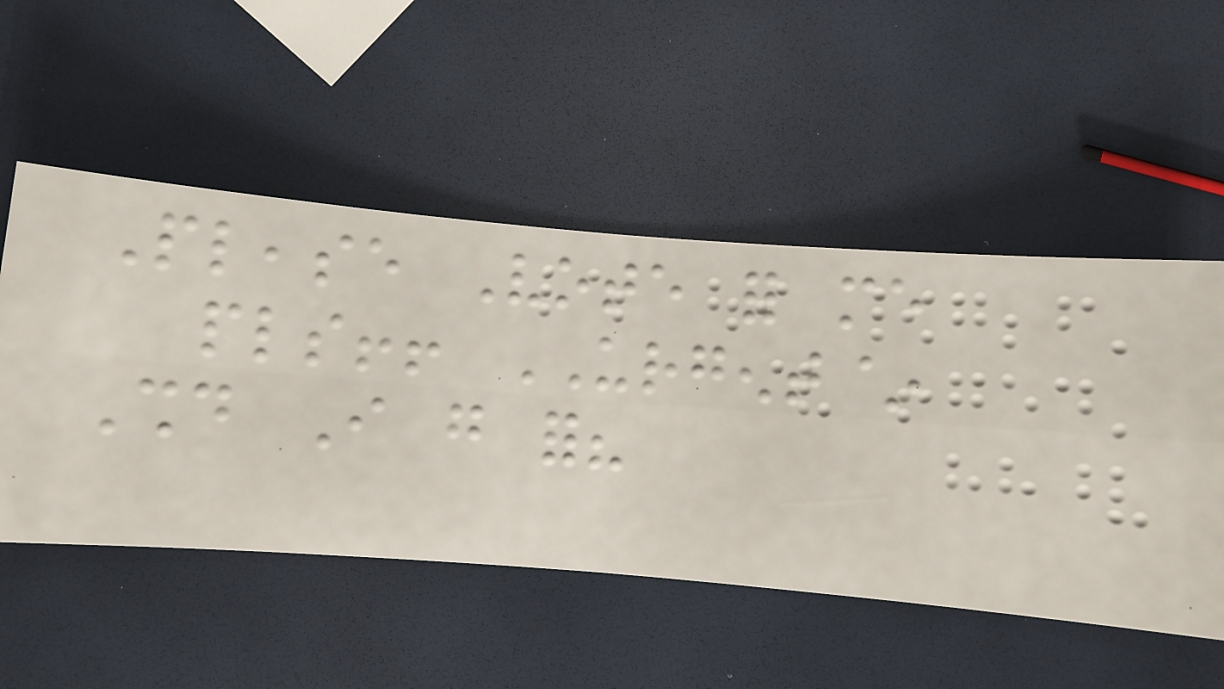Please Vote for me
pls!! URGENT~
Should I go for?
